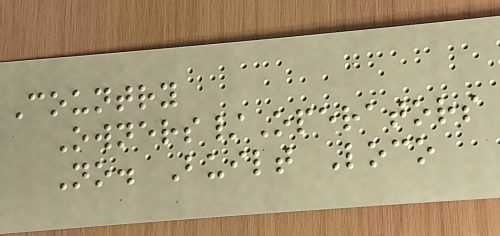Country
Owners/Operators
No. Built Loco
